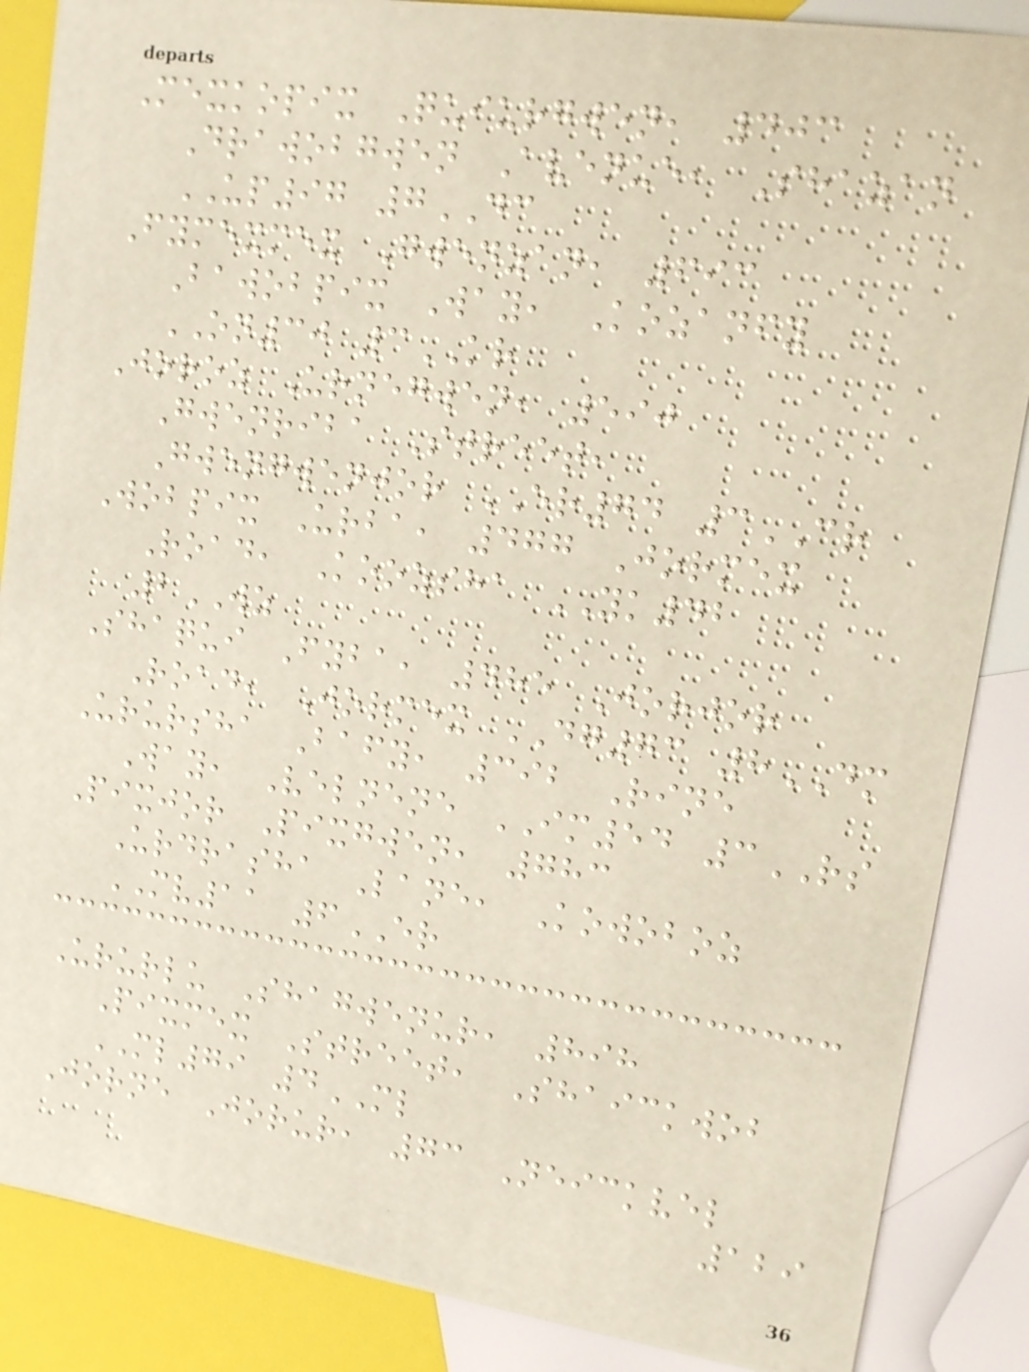Mexkopix Quiurgwen, 403
Drawobgwen Avenue, Shazan
UP97 7DC
Fymexmex Gwenzan, 693
Bawobpix Way, Kozanfy
ON30 3KR
Joroz Urnegwen, 590
Gwenriba Street,
Gwengwenjor ER74 3CR
Wobpix Urba, 477 Jormex
Road, Koozsha YK42
2WZ
Shaqui Fyba, 485 Jorjor
Road, Jormex DG73 8DM
Urursha Bafy, 392 Rine
Way, Velnene IM54 3RS
Pixjor Pixgwen, 783
Urdrasha Lane, Kowoboz
MV11 6ER
Ururlu Shagwenur, 898
Pixmex Street, Shaickwob
ML79 4ML
Jorne Jorur, 73 Neickvel
129
